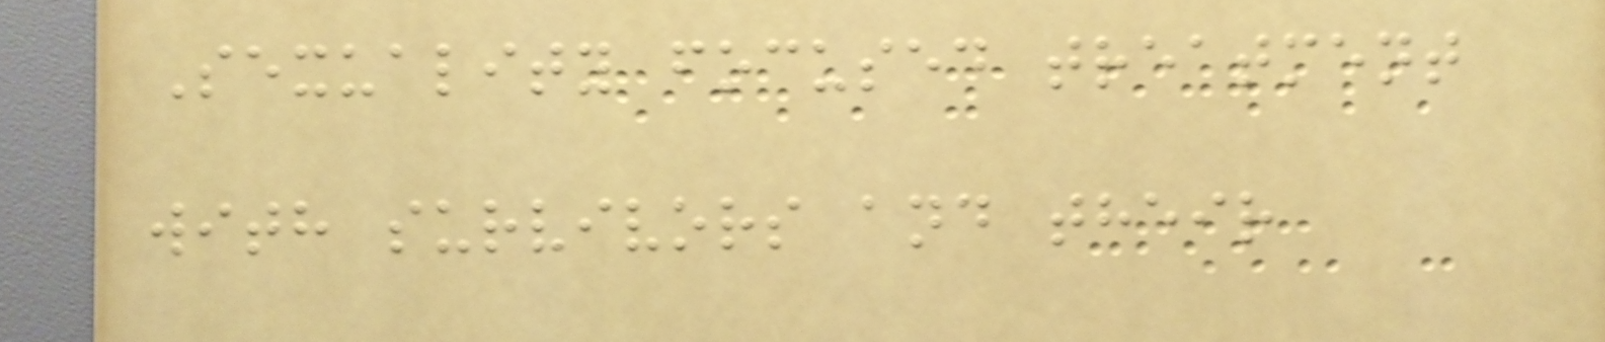Sexuality focused treatment
with survivors and their
